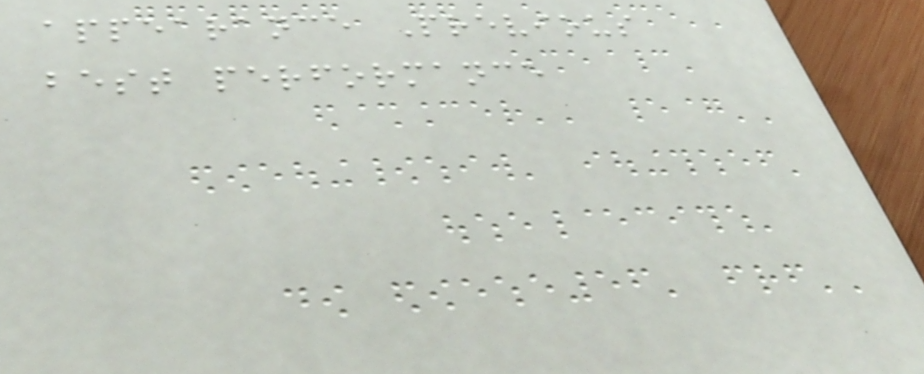appearance Previous
best performance
